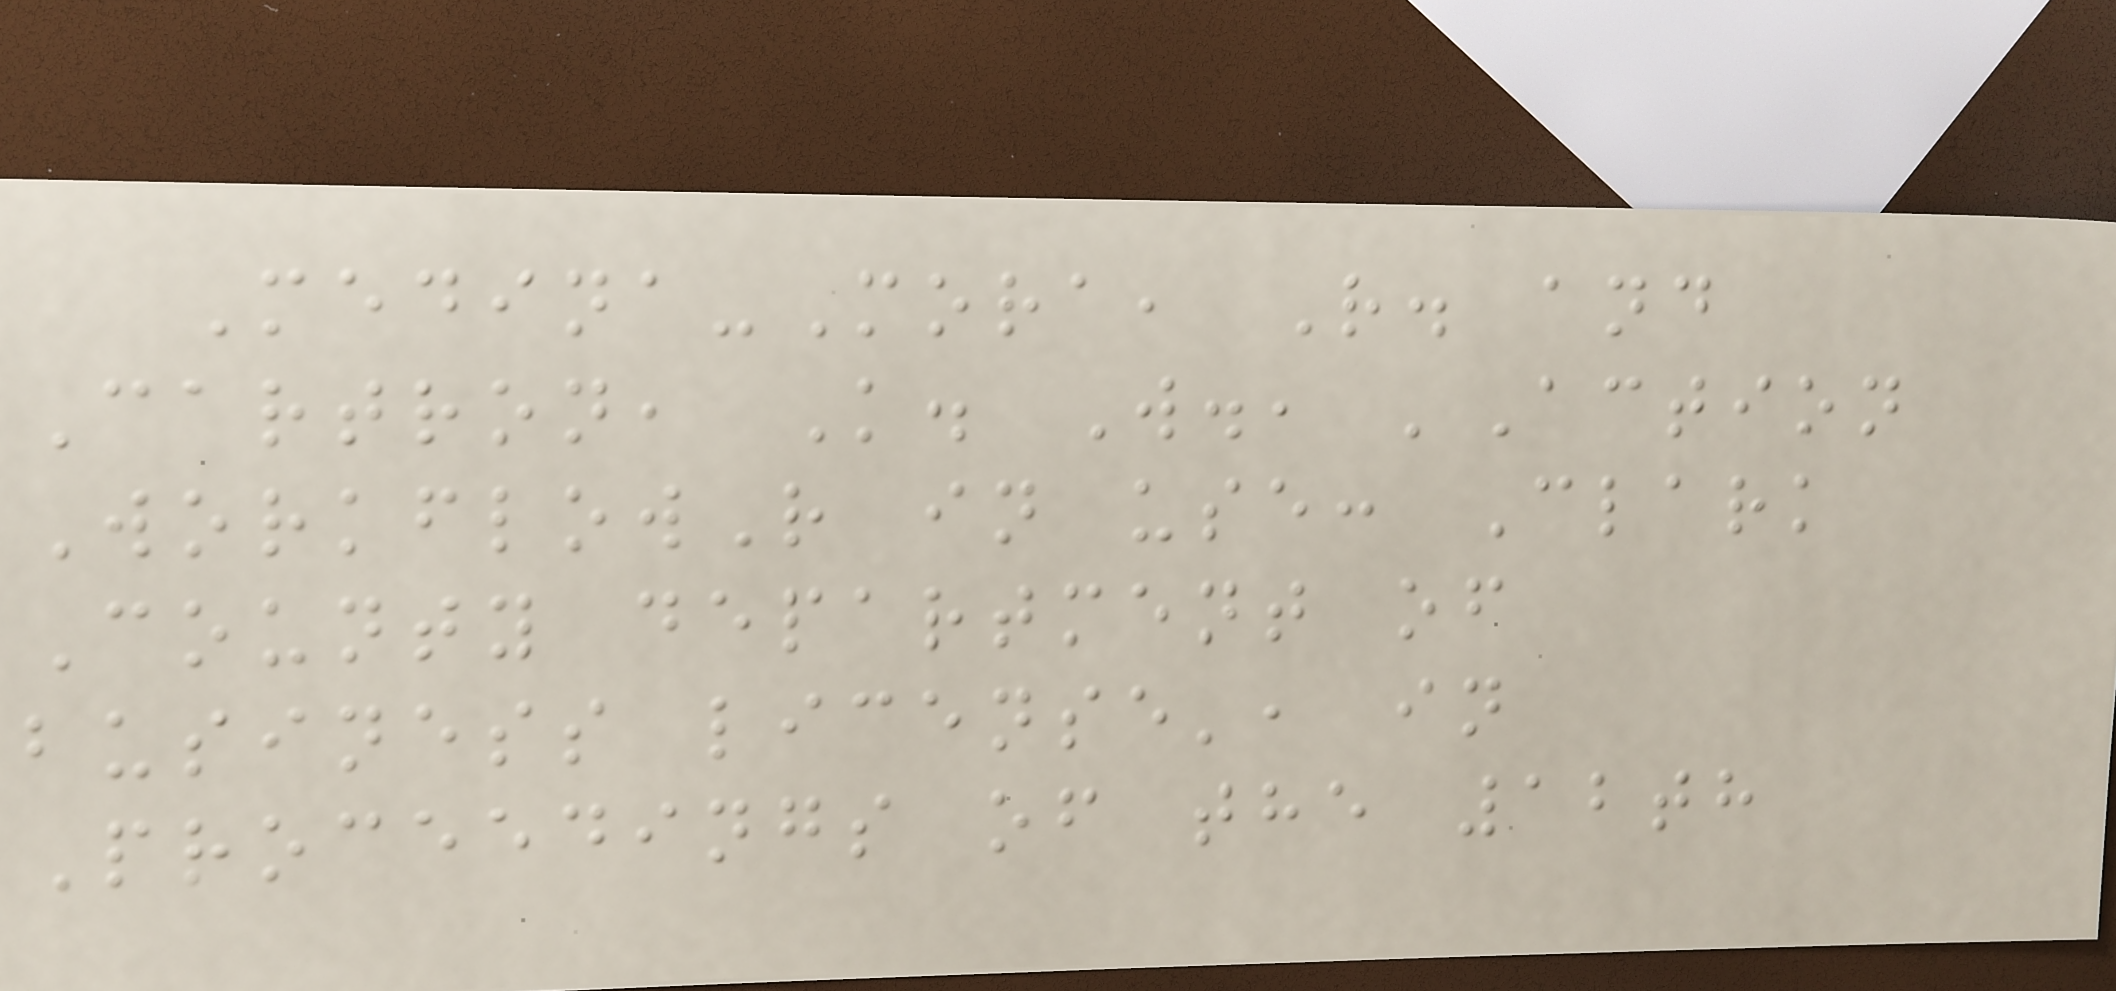Medina-Mora, R. and
Cartron, K. W., 'Action
WorkflowR in use: Clark
County department of
business license', in
Proceedings of the 12th
